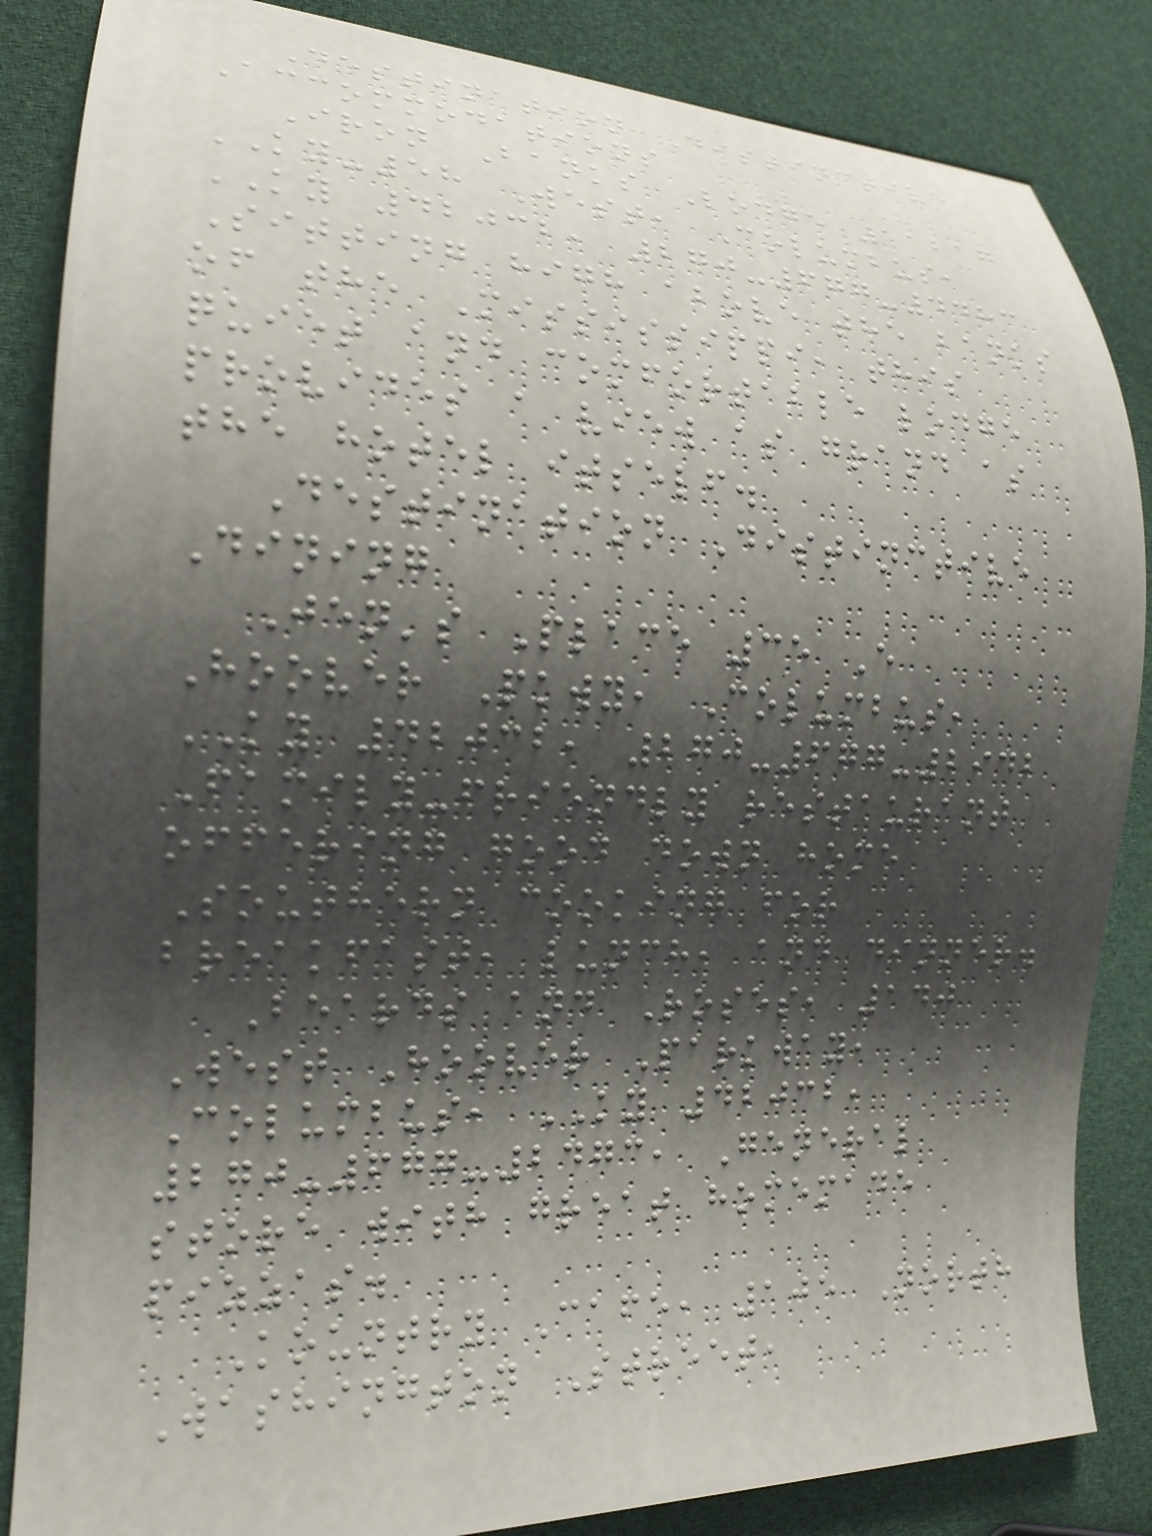Destination Distinctive
Accommodations
Iron Banks Lodge 11217
KY-58 West, Columbus,
KY 42032, 270-677-4483
Sitting high above the banks
of the Mississippi, this
quiet and comfortable lodge
provides a view as grand as
the hotel itself.
Destination Distinctive
Dining
Jen's Place 35 E
Hoover Pkwy, Columbus,
KY 42032, 270-677-2942
Family-friendly restaurant
offering good down home
Southern cooking for
breakfast, lunch, and dinner.
Beards and Roses, 140
West Hoover Parkway,
Columbus, KY 42032,
270-677-2473, General
store with great homemade
pizzas.
Kountry Cafe, 105 North
Washington Street,
